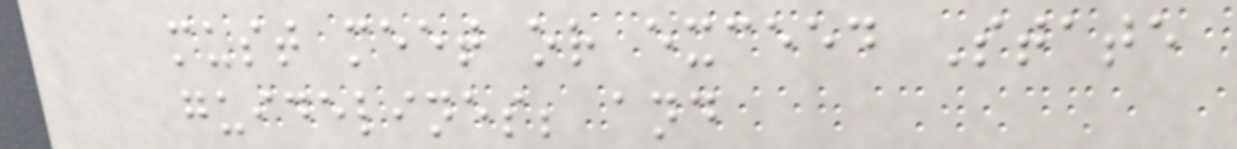must meet or exceed State
guidelines; and
